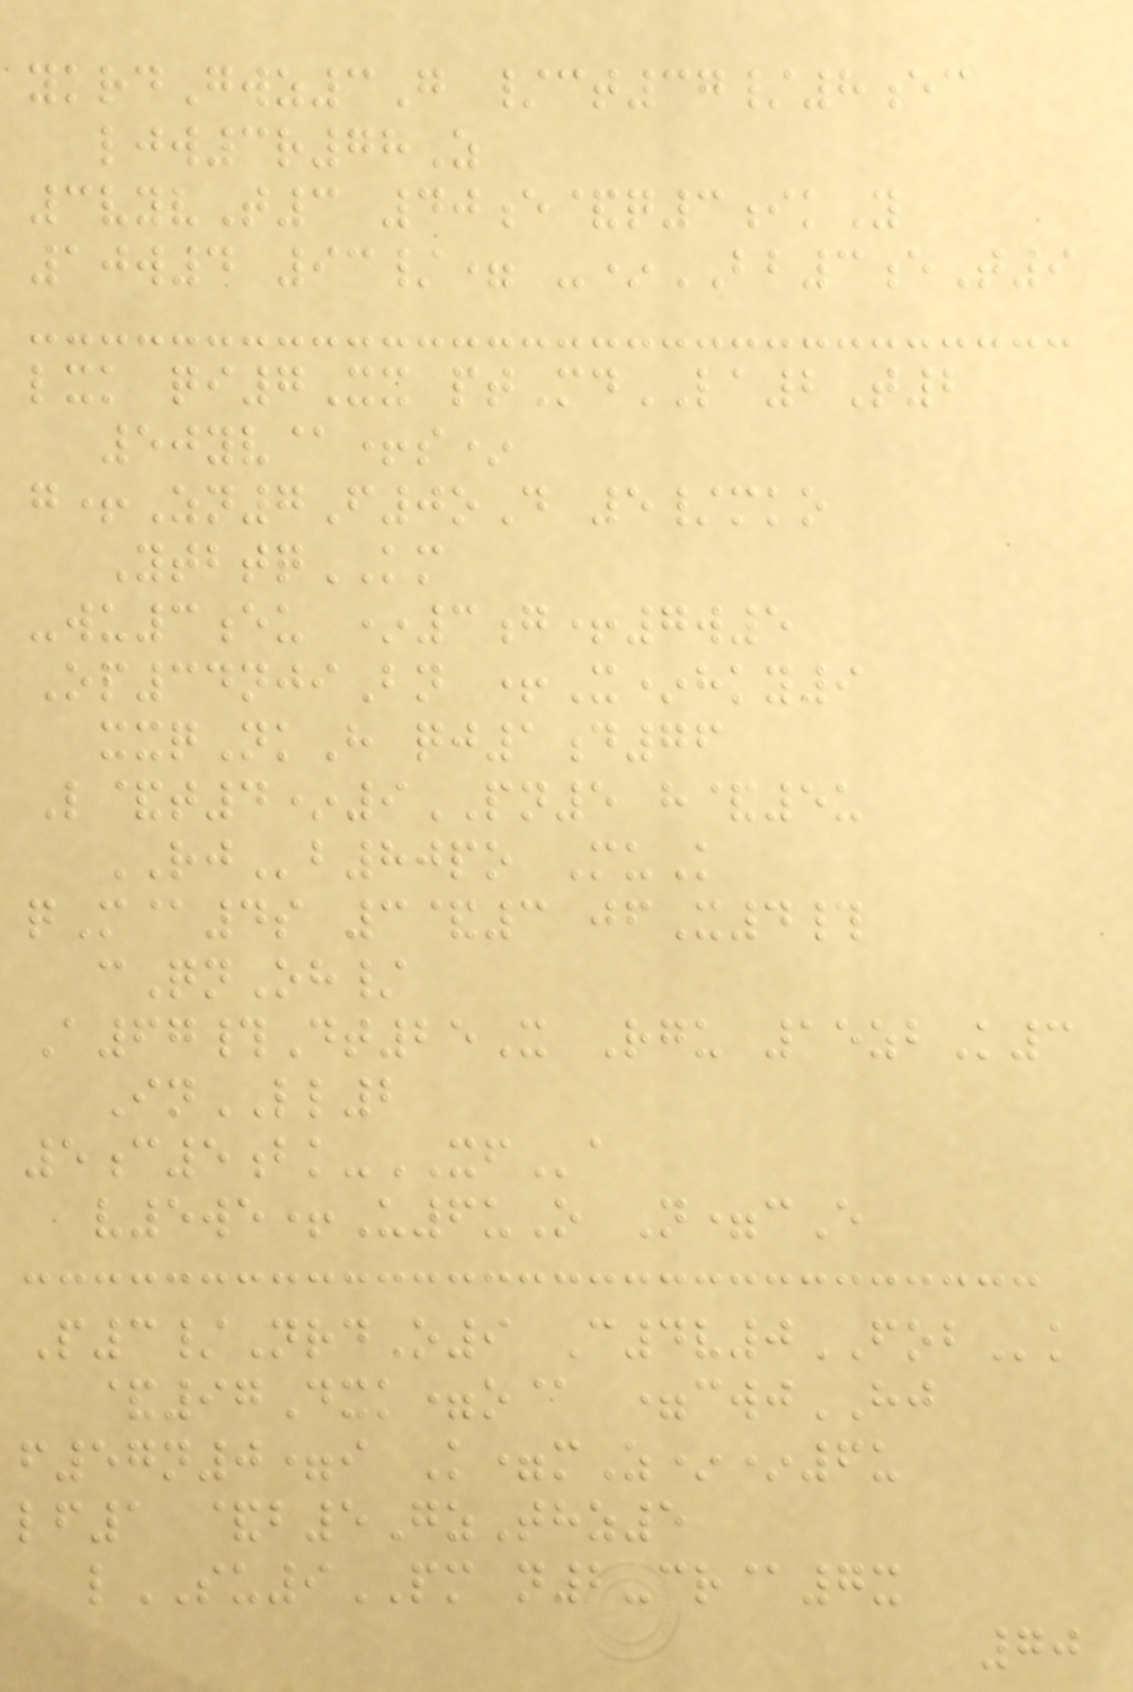ykrdGwz3G /ct37/8ec
ljw3r78Z
3vyvT3 40e&q3ikY
10w4 93/= -*BB3eT9
lxk qi7Xx ptMdLA2T2
50yv@+s*
g+Zn7F0oD 5/mko
YtbtqKM
-wu3eu *3g+7w5
Op34njiBn +X*hky9
xxqNkH qj1d76
L&t4*9PN5 h&5u
RJb80po MuK
qM@4s 3&3 jfX4#
cQnOh/
A67#Dt25X Rgu 15zbK3
InLL2
5c5bk-XFa
v5we+U6uO N=cE
P3/NrdO9 C4v0FOBk
&97Dxk=o@ =cwjHJ
f57n0=i K=mZ**6u
lf1 &b5GzThz5
lSU9PM n2-cr@7x
70
